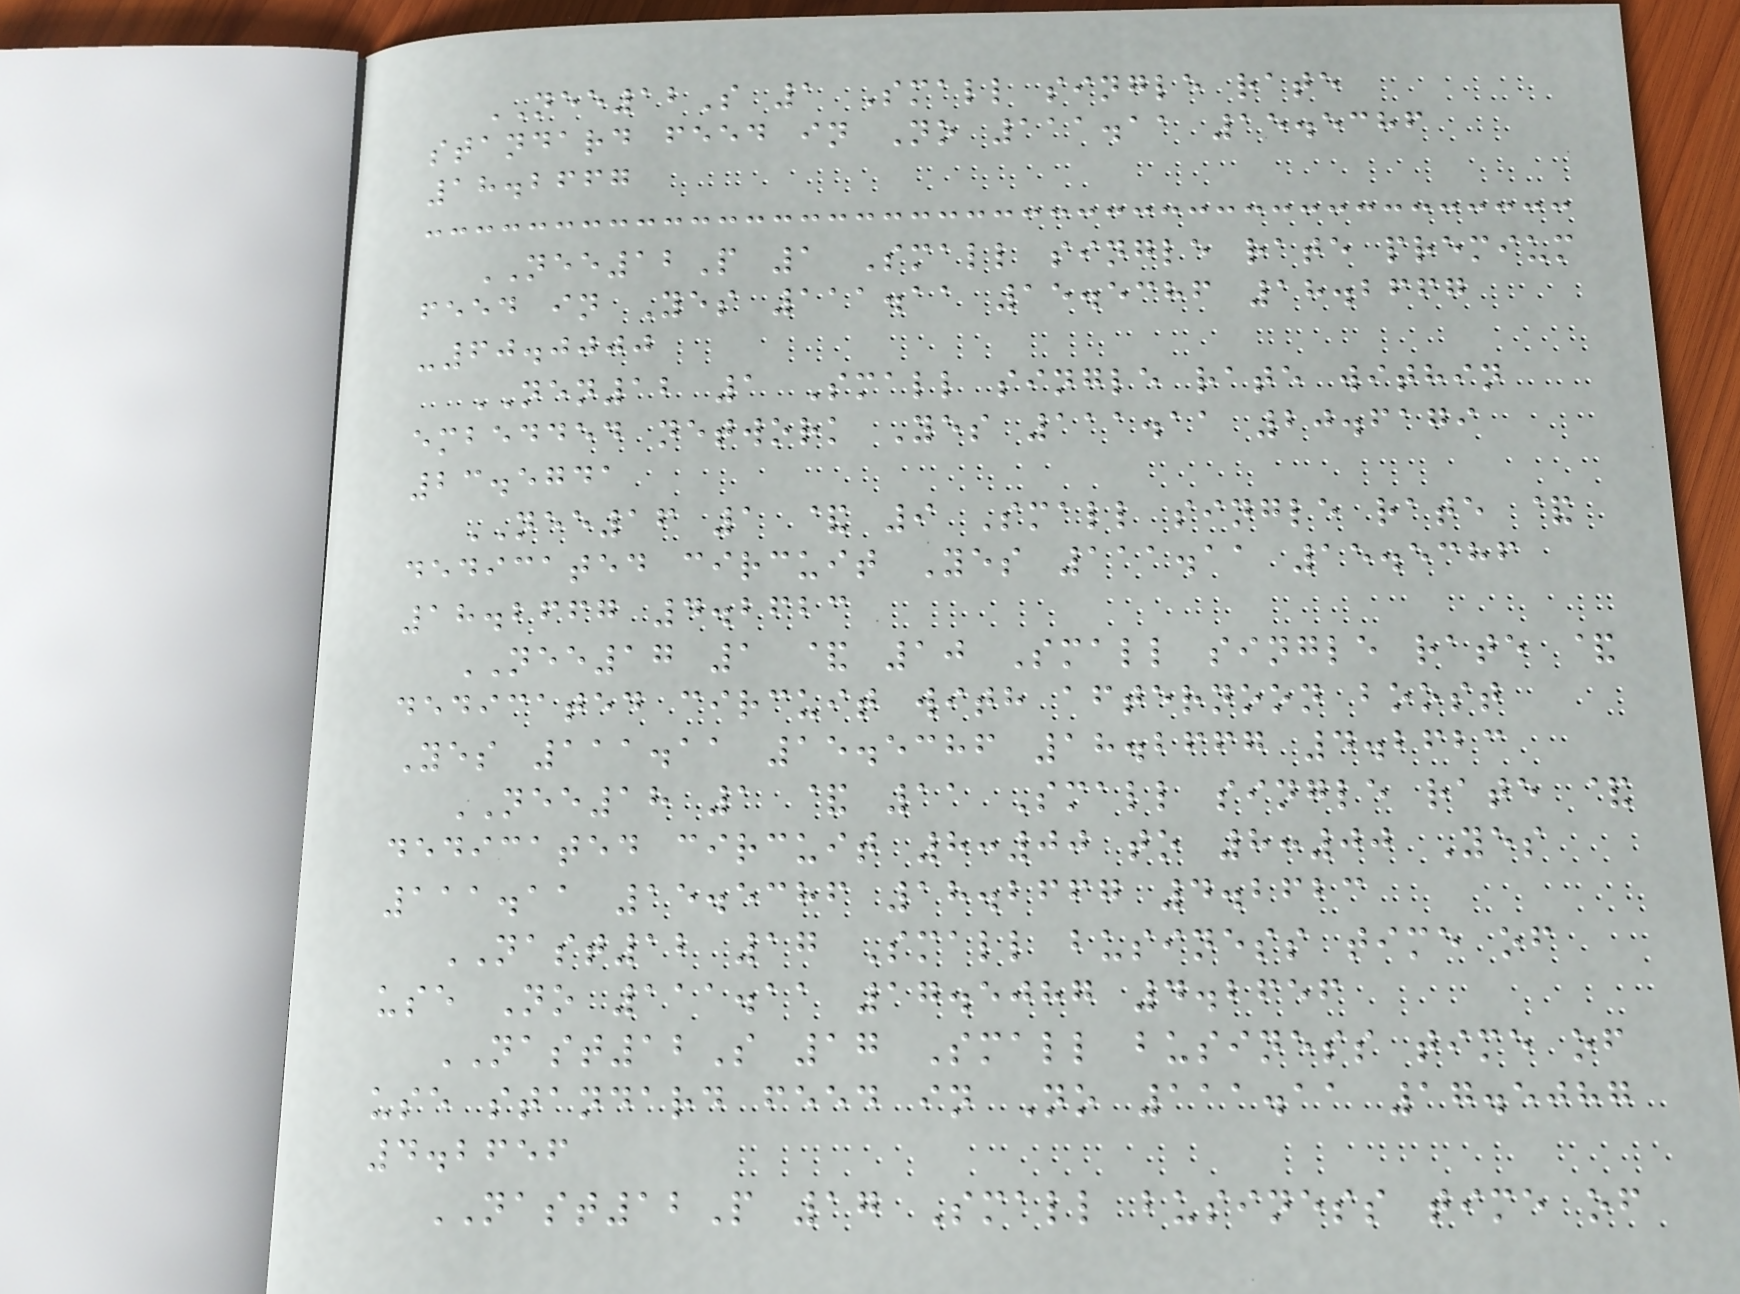NEE12S 1 Small single rate
standard feed in No 111.11 15.5386
18.2667
NEE12P 1 Small single rate premium
feed in Yes 111.11 15.5386 18.2667
-60.0000
NEN12 1 Small single rate within
embedded network Yes 111.11 20.6179
23.5741
NEE16 1 & 9 Small single rate &
dedicated circuit Yes 111.11 15.5386
18.2667 4.2623
NEE17 1 & 10 Small single rate &
dedicated circuit with afternoon boost
Yes 111.11 15.5386 18.2667 4.2623
NEE18 1 & 11 Small single rate &
dedicated circuit 8:00 to 8:00 Yes
111.11 15.5386 18.2667 4.2623
NAST12 17 Small business time of
use No 111.11 17.5087 4.2656
NAST12S 17 Small business time of
use standard feed in No 111.11 17.5087
4.2656
NAST12P 17 Small business time of
